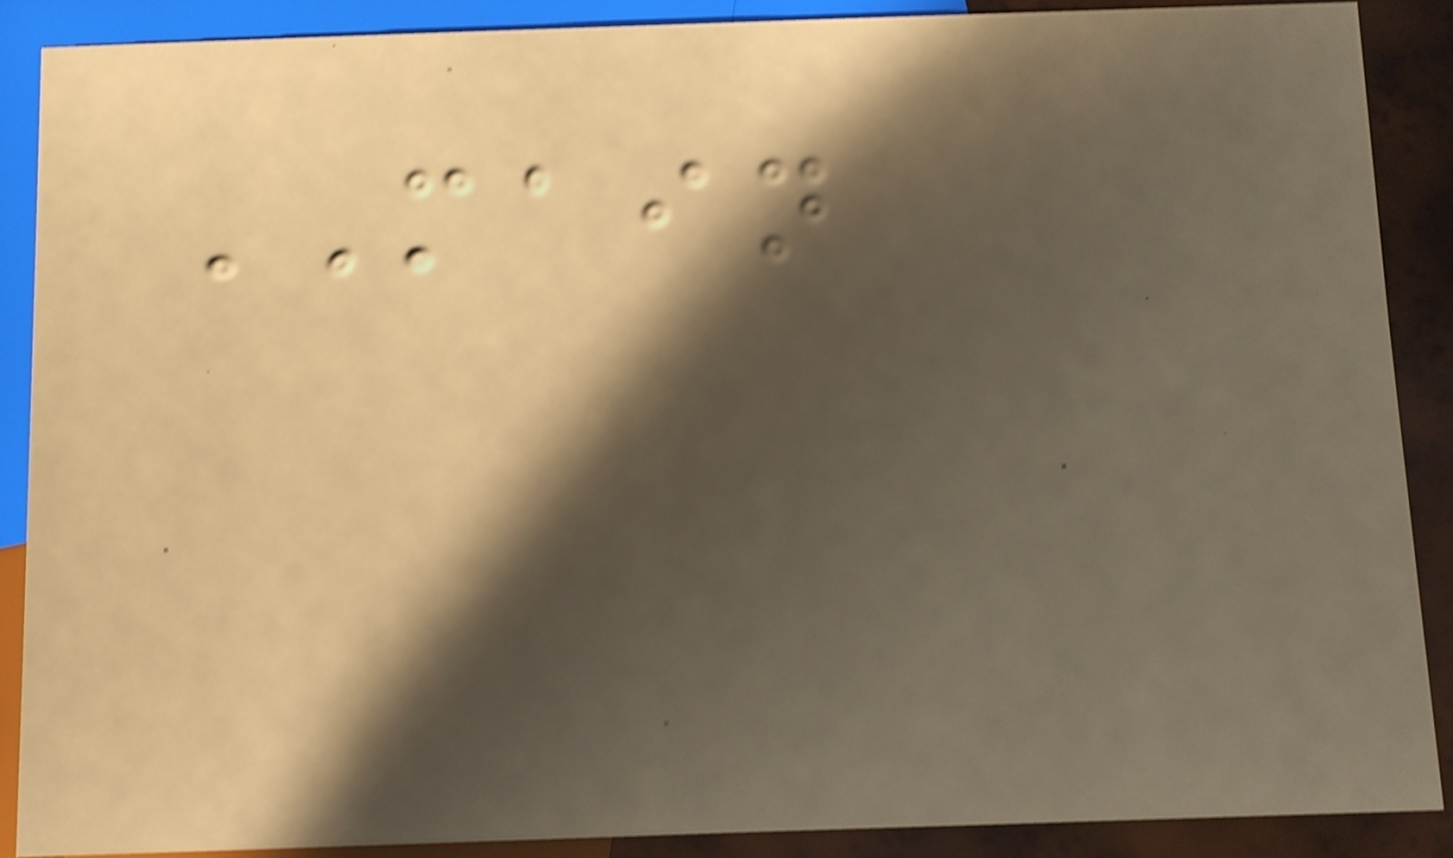MAIN
